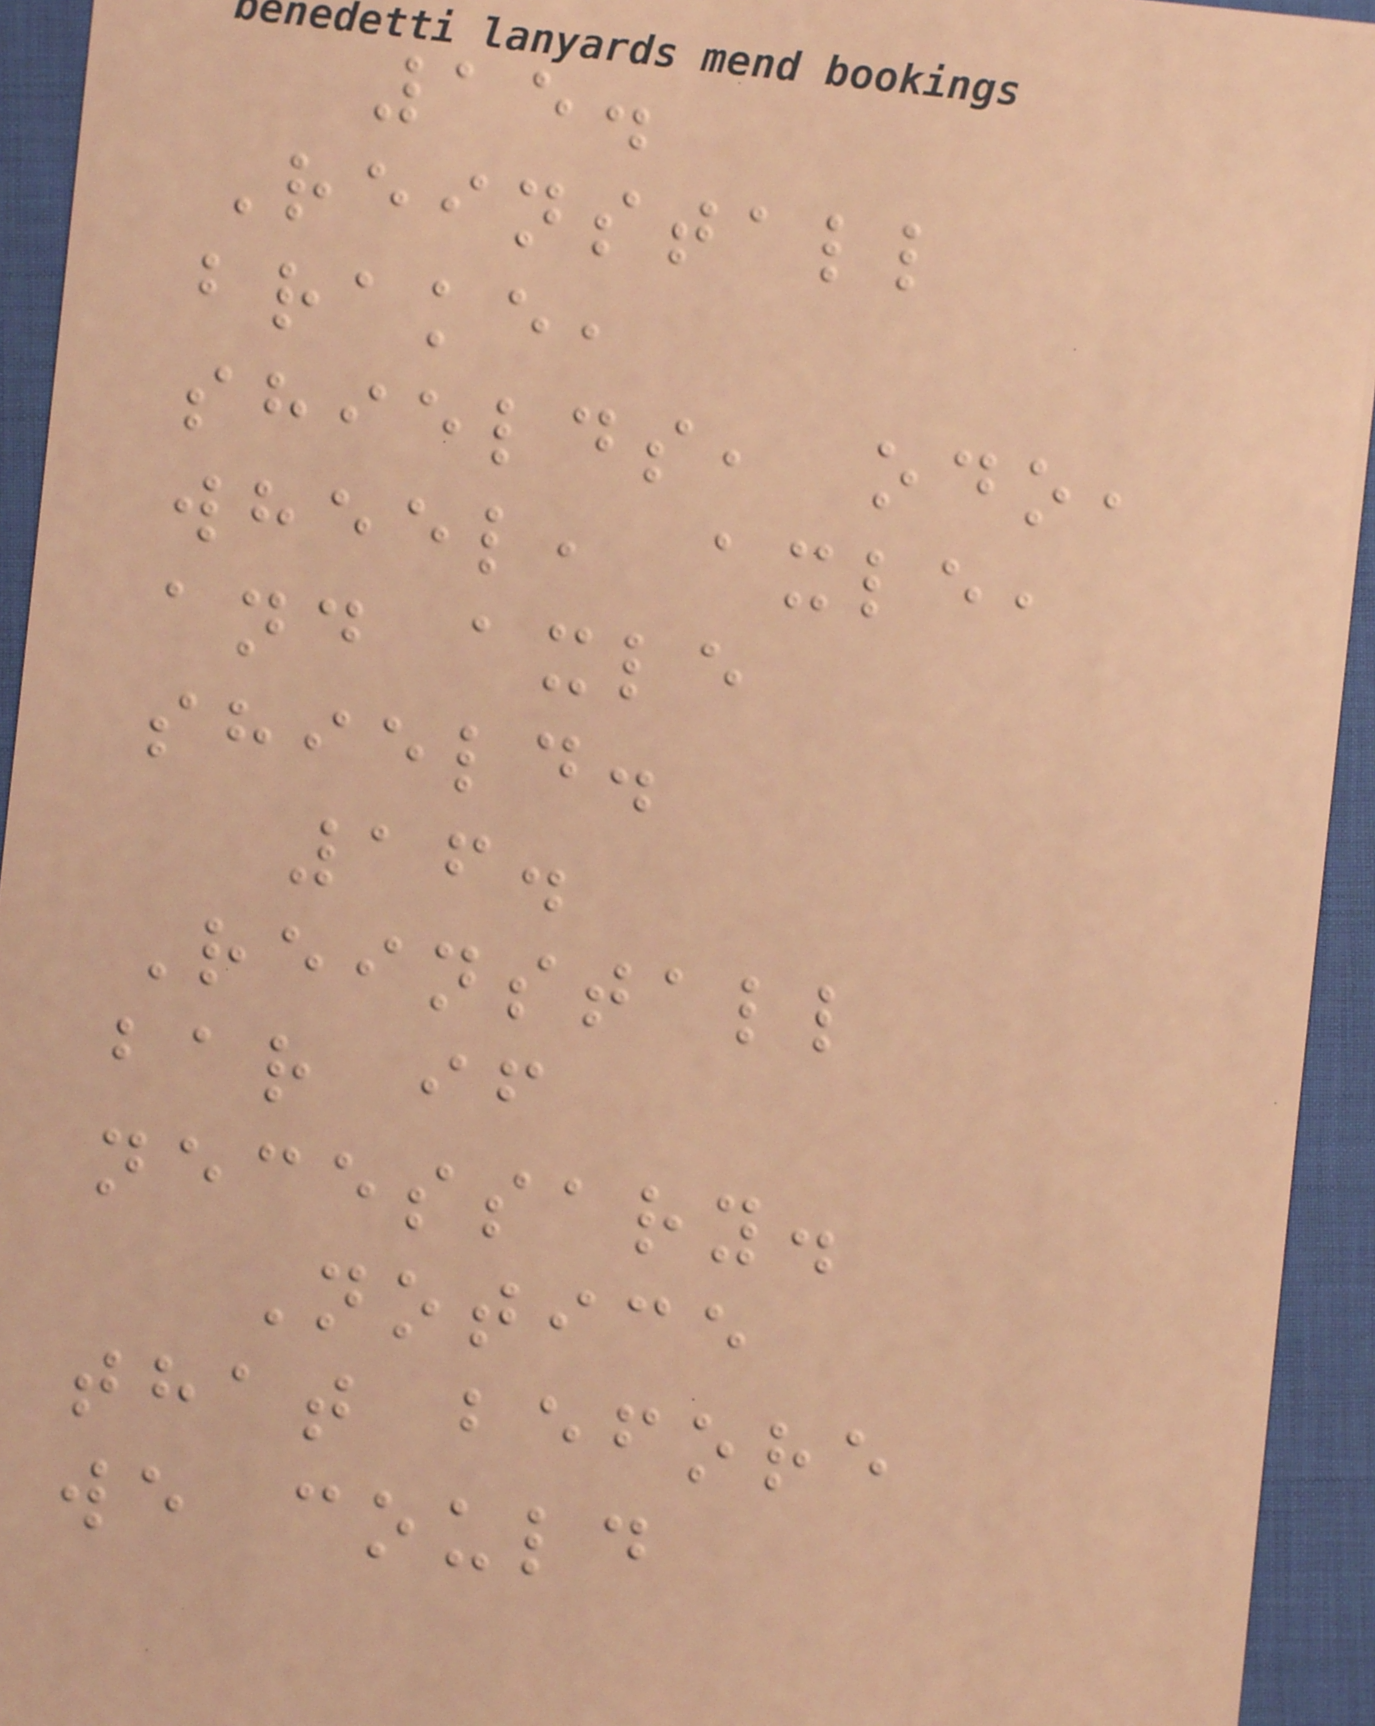15.
Reinstall
brake,
shields, odo,
wheel, axle,
and axle
shield.
16.
Reinstall
bar if
necessary.
Notice
that before
we could
